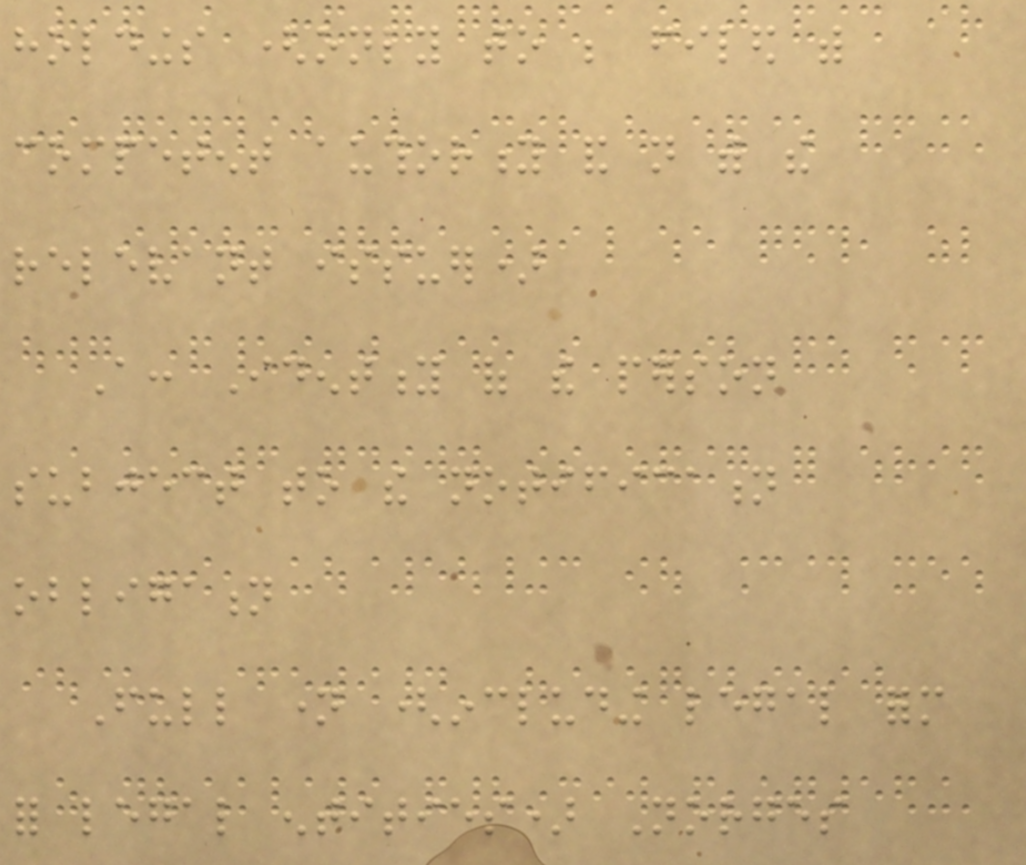holdings (only to be filed with
competent authority and not with the
relevant issuer)
A: Identity of the person
subject to the notification
obligation
Full name (including legal form
for legal entities) Norges
